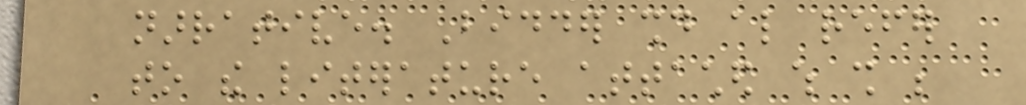narrative. Bidder should also refer
to the literature attached which shall be
